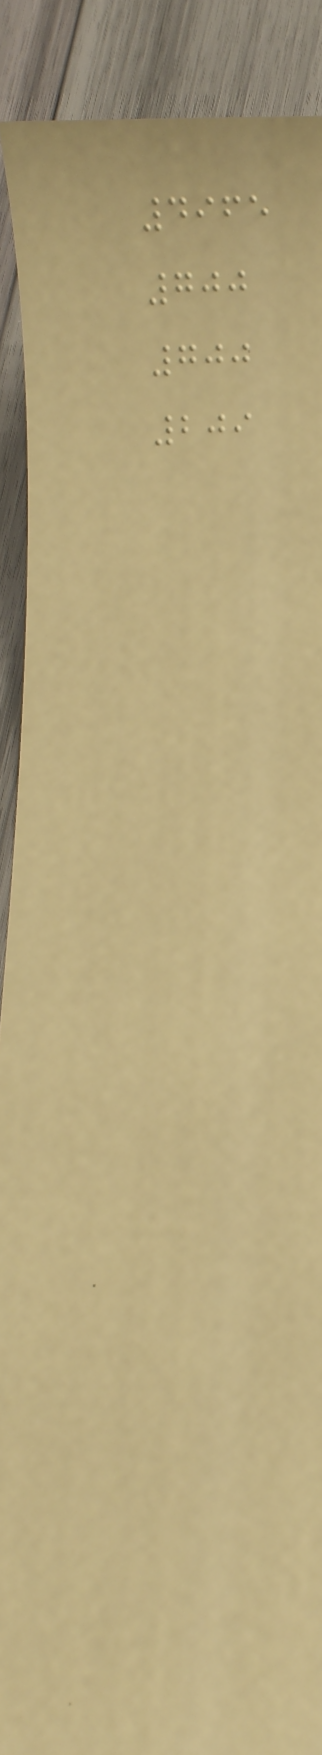4965
700
700
209
